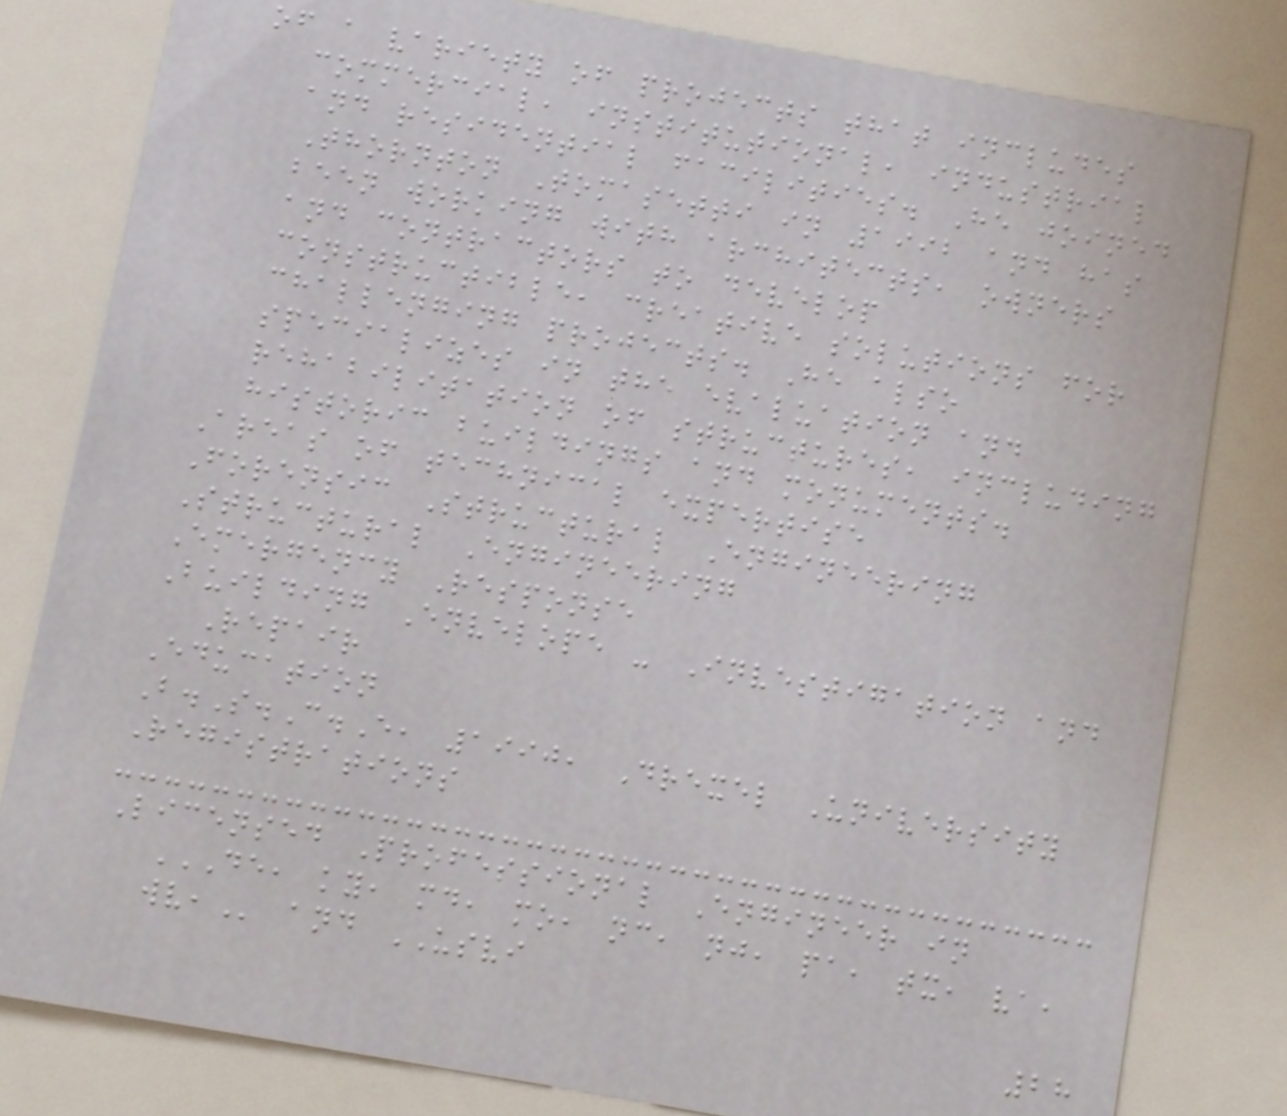of a variety of projects that includes
commercial, institutional, industrial
and residential facilities. He joined
Thornton Tomasetti in 1992 and has
been working with architects, owners
and contractors to develop
constructible, creative solutions for
challenging projects. He also
specializes in the evaluation and
rehabilitation of structures, including
historic buildings and monuments.
Areas of technical expertise
Forensic Structural Engineering
Structural Engineering
Emergency Response
Building Envelope - Investigation and
Repair
Education
B.S.C.E, 1990, Drexel University
Registrations
Licensed Professional Engineer in
DE, KY, MD, MO, NC, NJ, PA, TX, VA,
WV, and USVI
28
